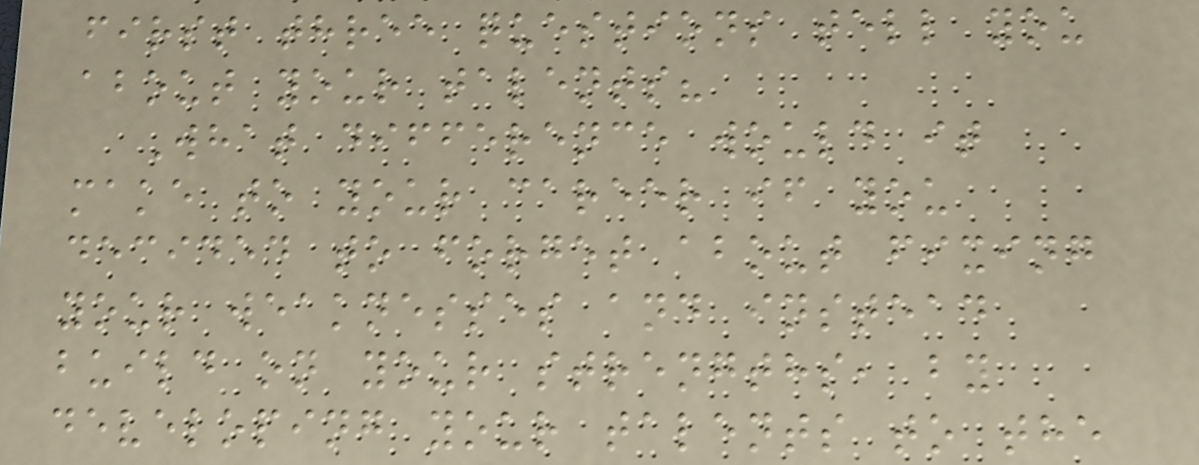first three questions tell you
about your talents?
What difference would it
make to your career if you
decided to forget about fixing
your weaknesses and instead
build on your strengths, by
developing your talents to the
